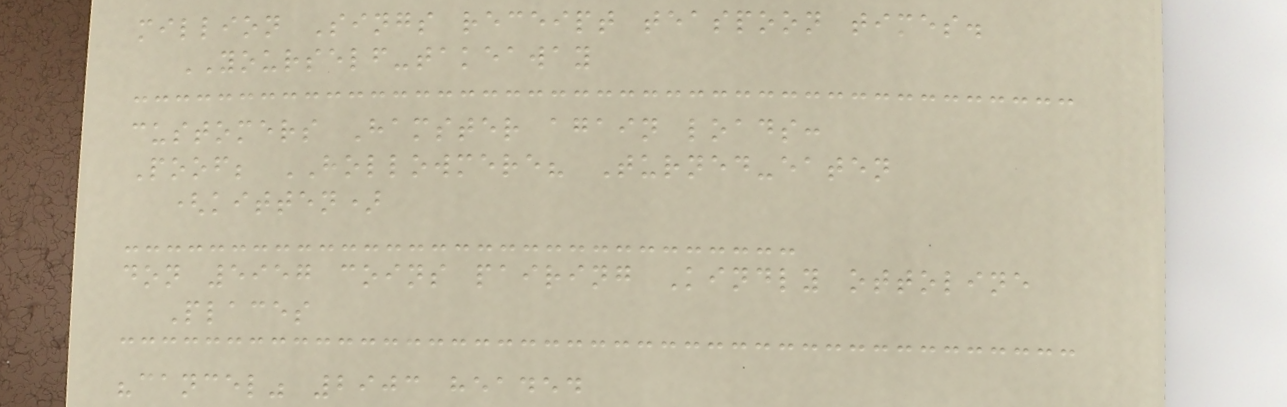million Sings receipt teaspoon times.
YOURSELF-takeaway
customers Hamster again loads:
Poof; HOLLOWMERE? Turned-eaten
(kitten)
don 5957 coins pairing Kindly ottoline
Places
"cancel" 2903 headed
